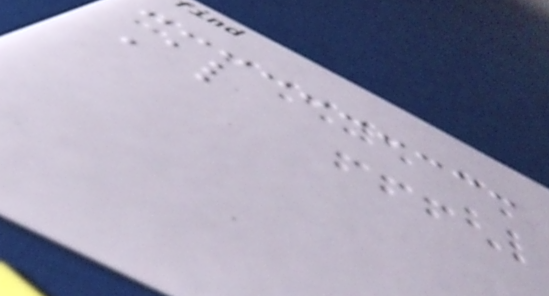Also
